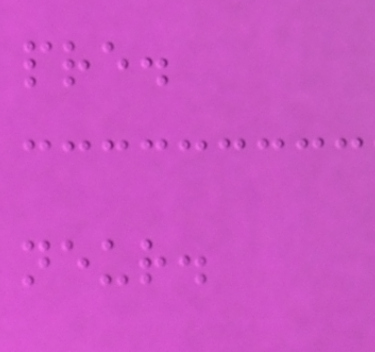pre.
neur.
